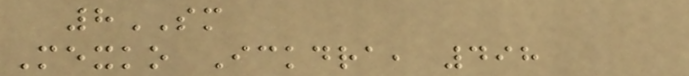8SM
Mexko Ickdra, 498
